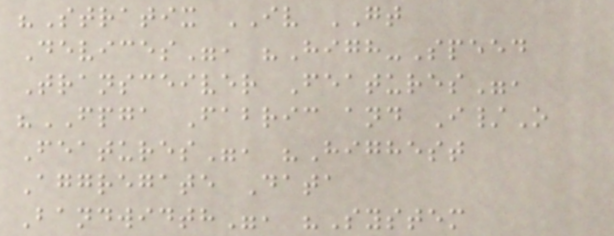"Stratix IV GT
Devices", "High-Speed
Transceiver Features",
"FPGA Fabric and I/O
Features", "Highest
Aggregate Data
Bandwidth", "System
